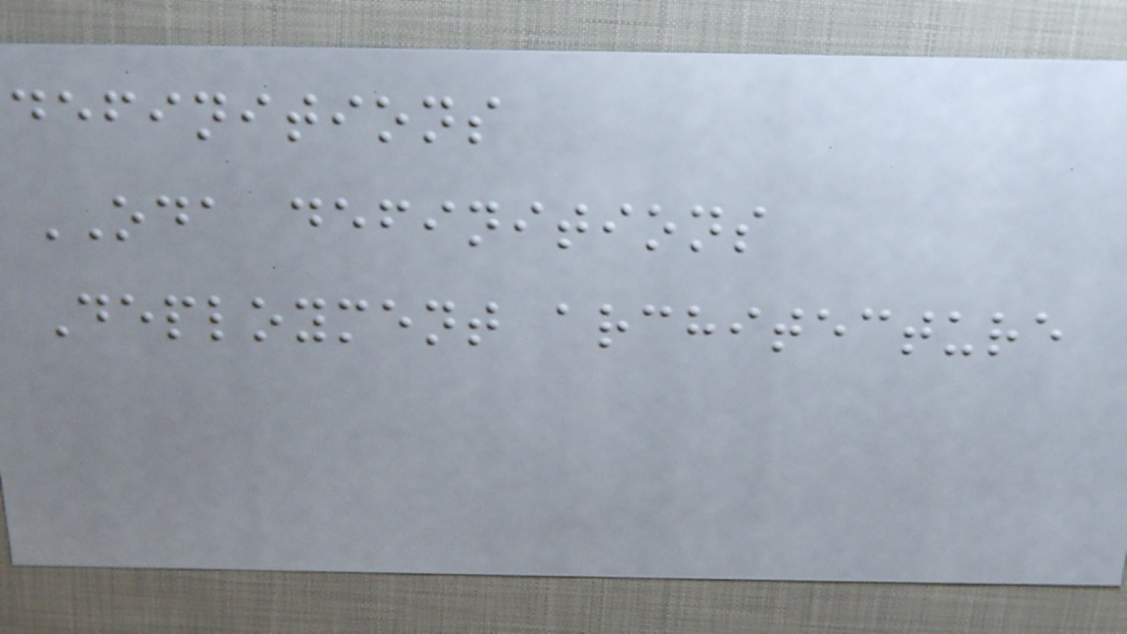definitions
ODA definitions
Deployment architecture
